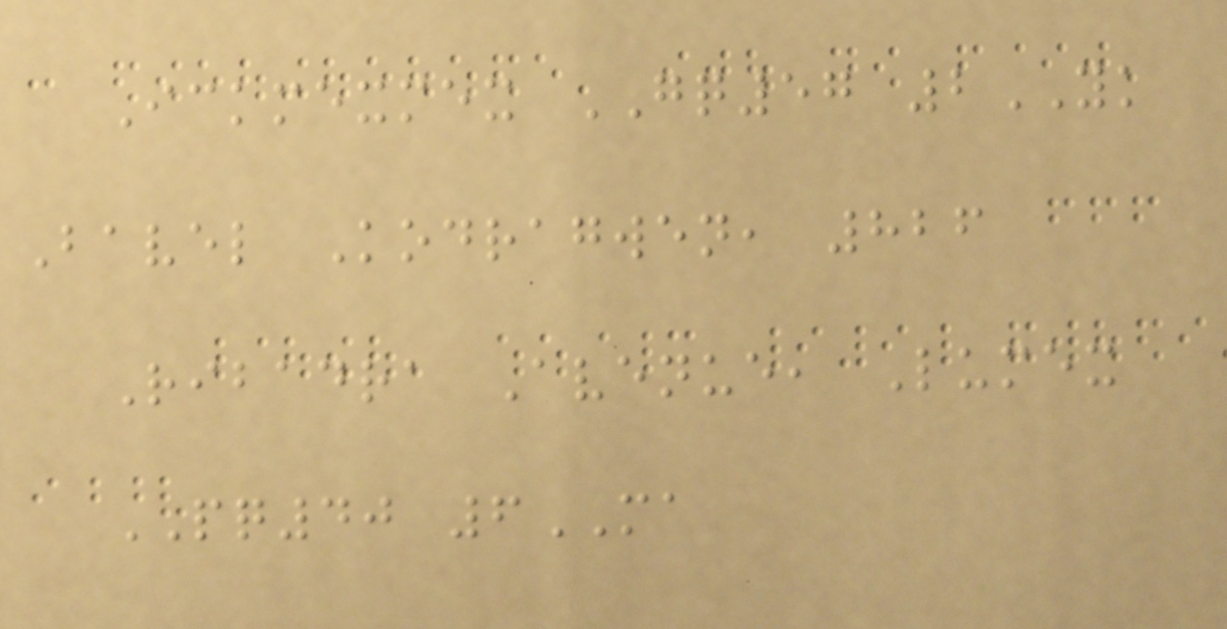Ickmexmex GQ57 2YK
Bavel Kodragwen, 826
Ribadra Avenue, Lumex
PQ40 6MA
